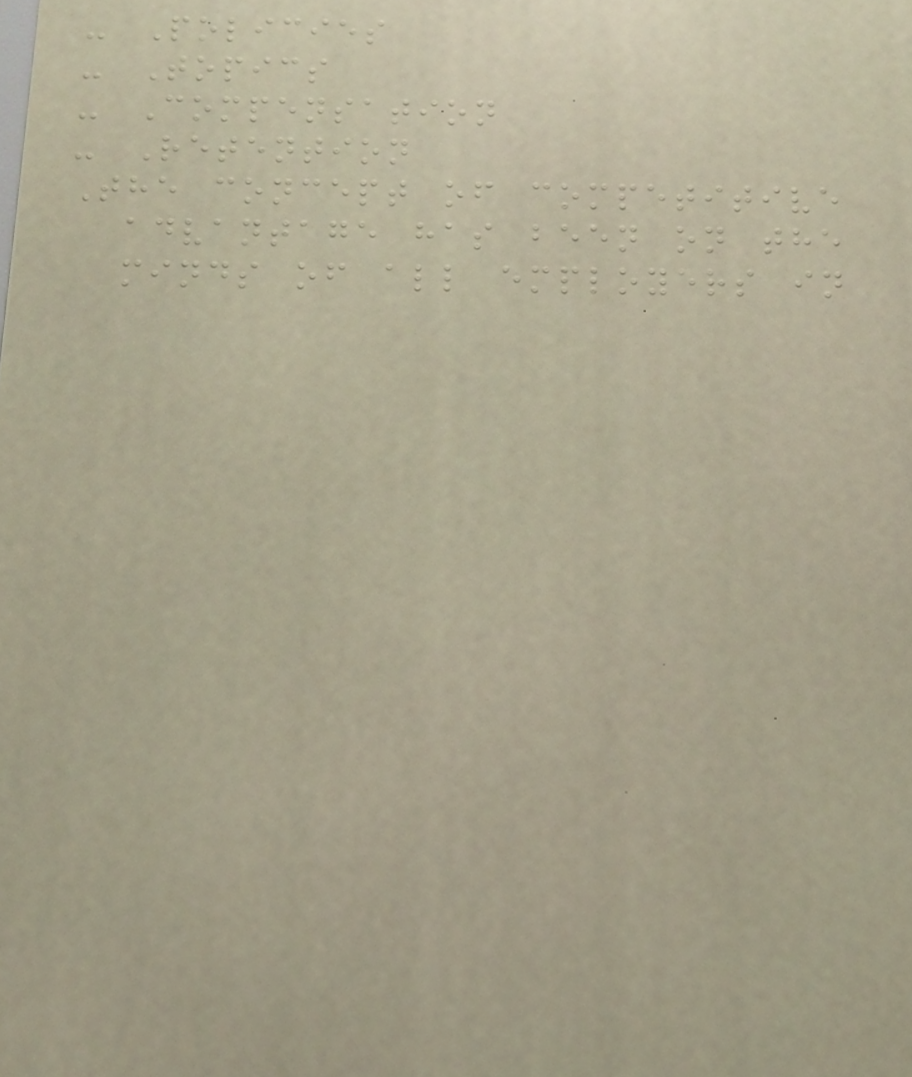- Policies
- Topics
- Compensation
- Retention
The concept of competitive
advantage has been on the
minds of all employers in
